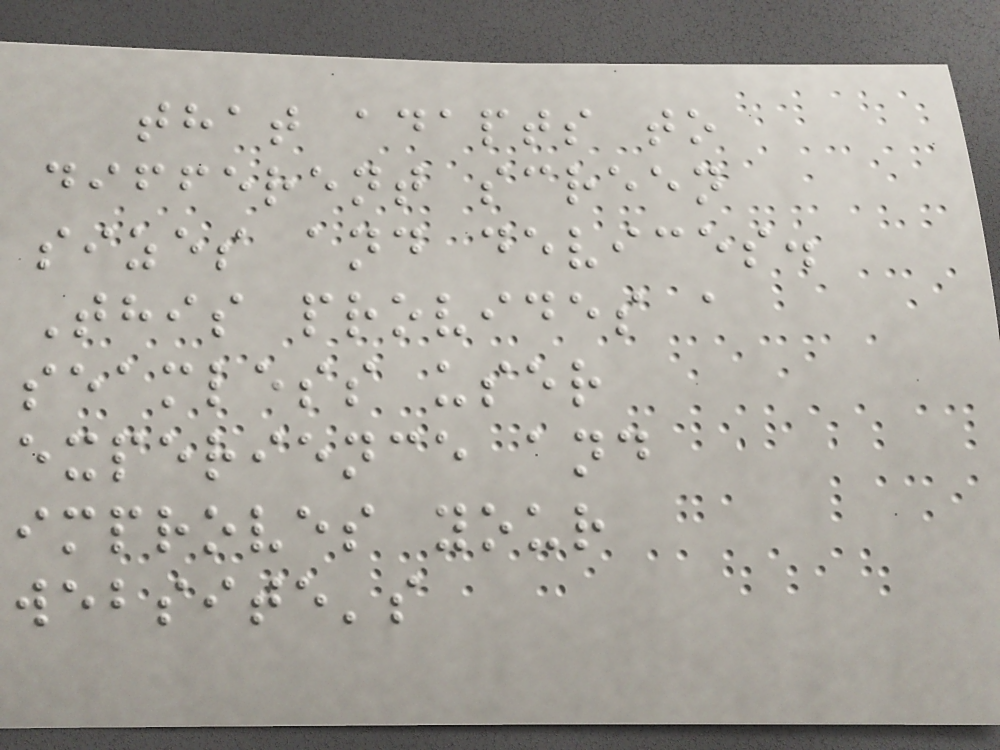that adapts to
different screen
sizes and devices.
This provides a
seamless user
experience and
improves your
website's
